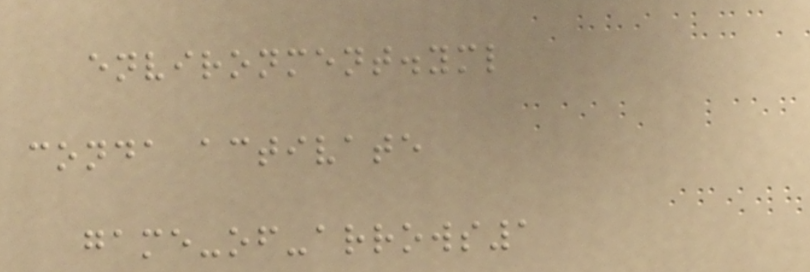environment.yml
conda activate
game-of-arrows1
